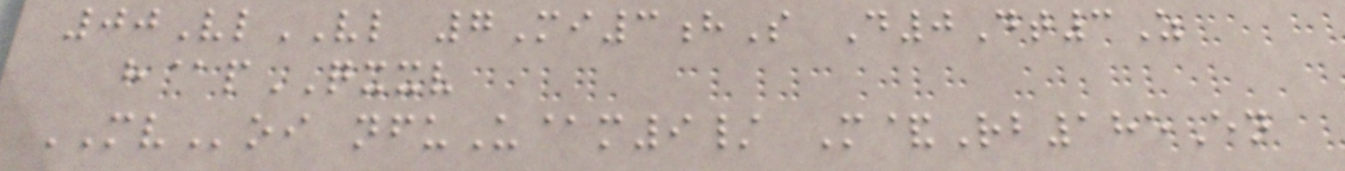00VlVL 7Mi3hS D0Dt3Z
h@pQXXV
MVoi nfuU@m9/ M&Rb185En
